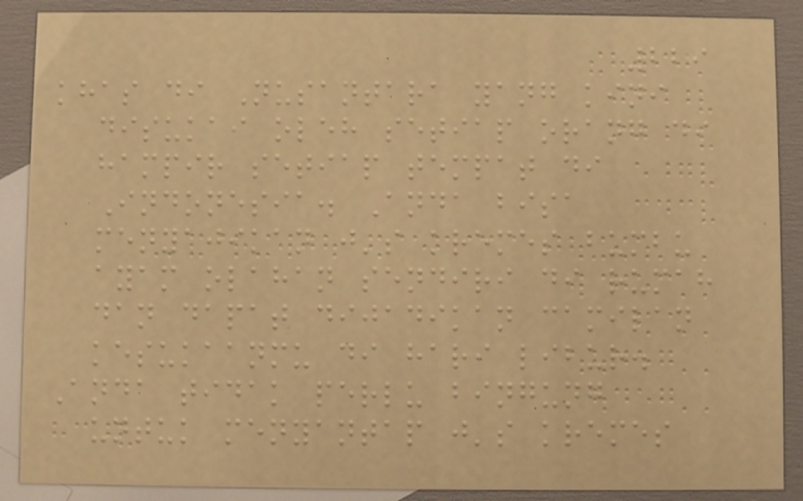229
khas di Nusantara yang kini
disukai oleh setiap orang di
hampir setiap tempat di
Indonesia. Anda bisa
menyajikan j's kremes bumbu
ayam olahan sendiri di rumah
dan dapat dijadikan camilan
kesukaanmu di hari libur.
Anda tidak perlu bingung
untuk menyantap j's kremes
